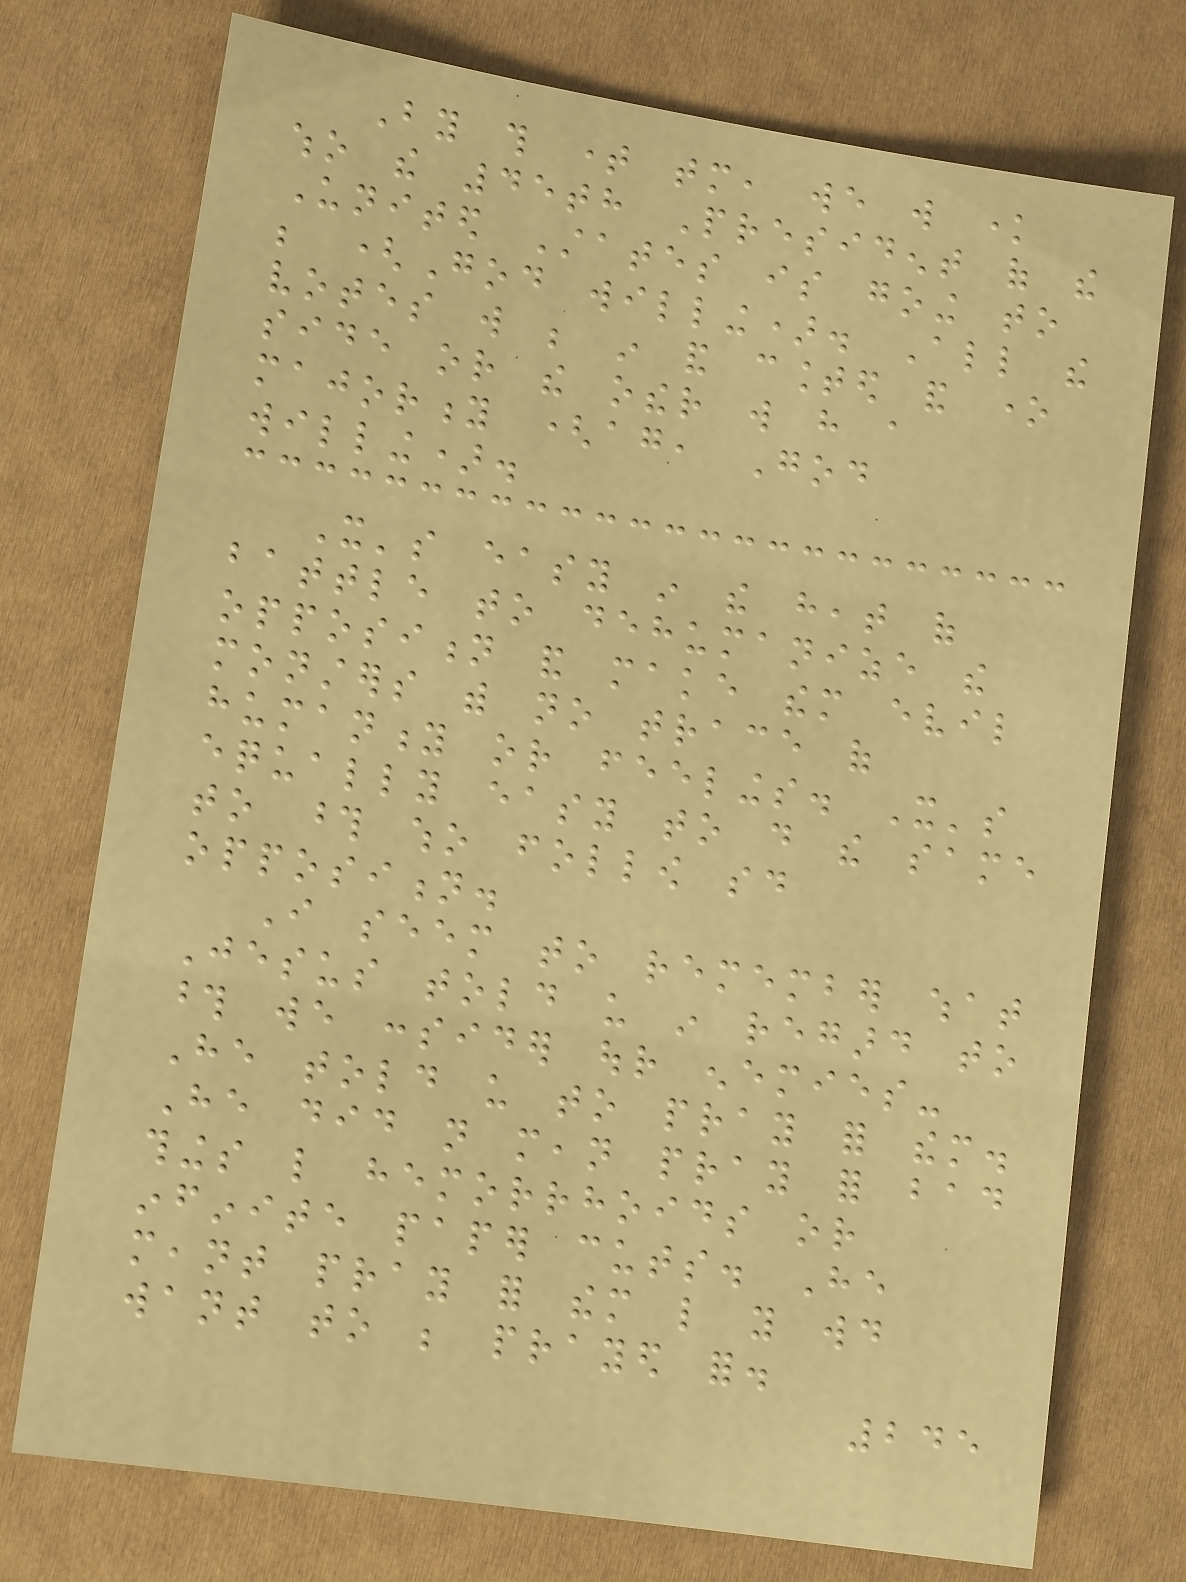By this time tomorrow, we will know
who the 45th President of the
United States is going to
be (God willing). All the
votes will be in and counted and one
side or the other will have a
majority (again, God
willing).
It's easy in the heat of
battle to dehumanize the
opposition and make them evil
monsters with no trace of
humanity or feelings. It's
equally easy to do the same
to those who follow said
opposition.
I seem to remember what
Jesus told us in regard to
those we consider our enemies-
He told us to pray for them.
He did not mean pray for bad
things like hemorrhoids or
infinite paper cuts. He
meant pray for them like you would
want to be prayed for.
245
